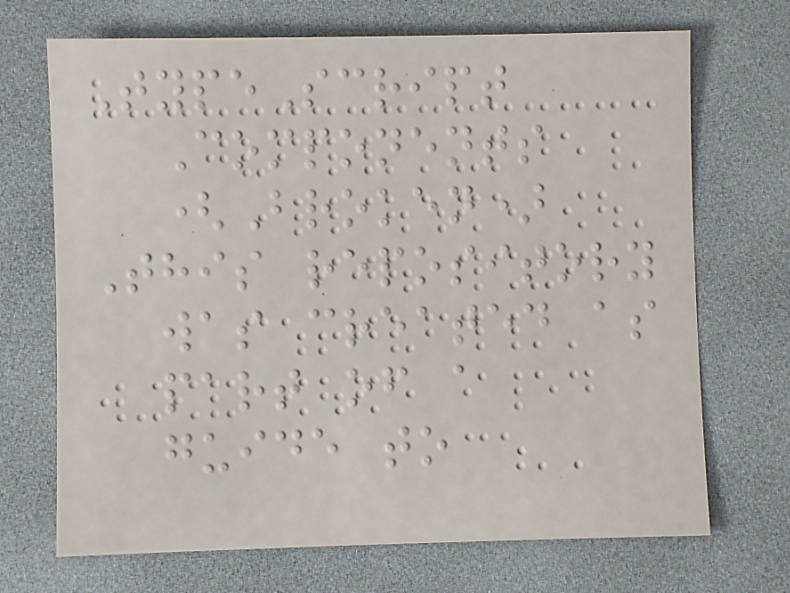TypeScript
Components
(Broken)
This repository
was created as
part of a
guide to
